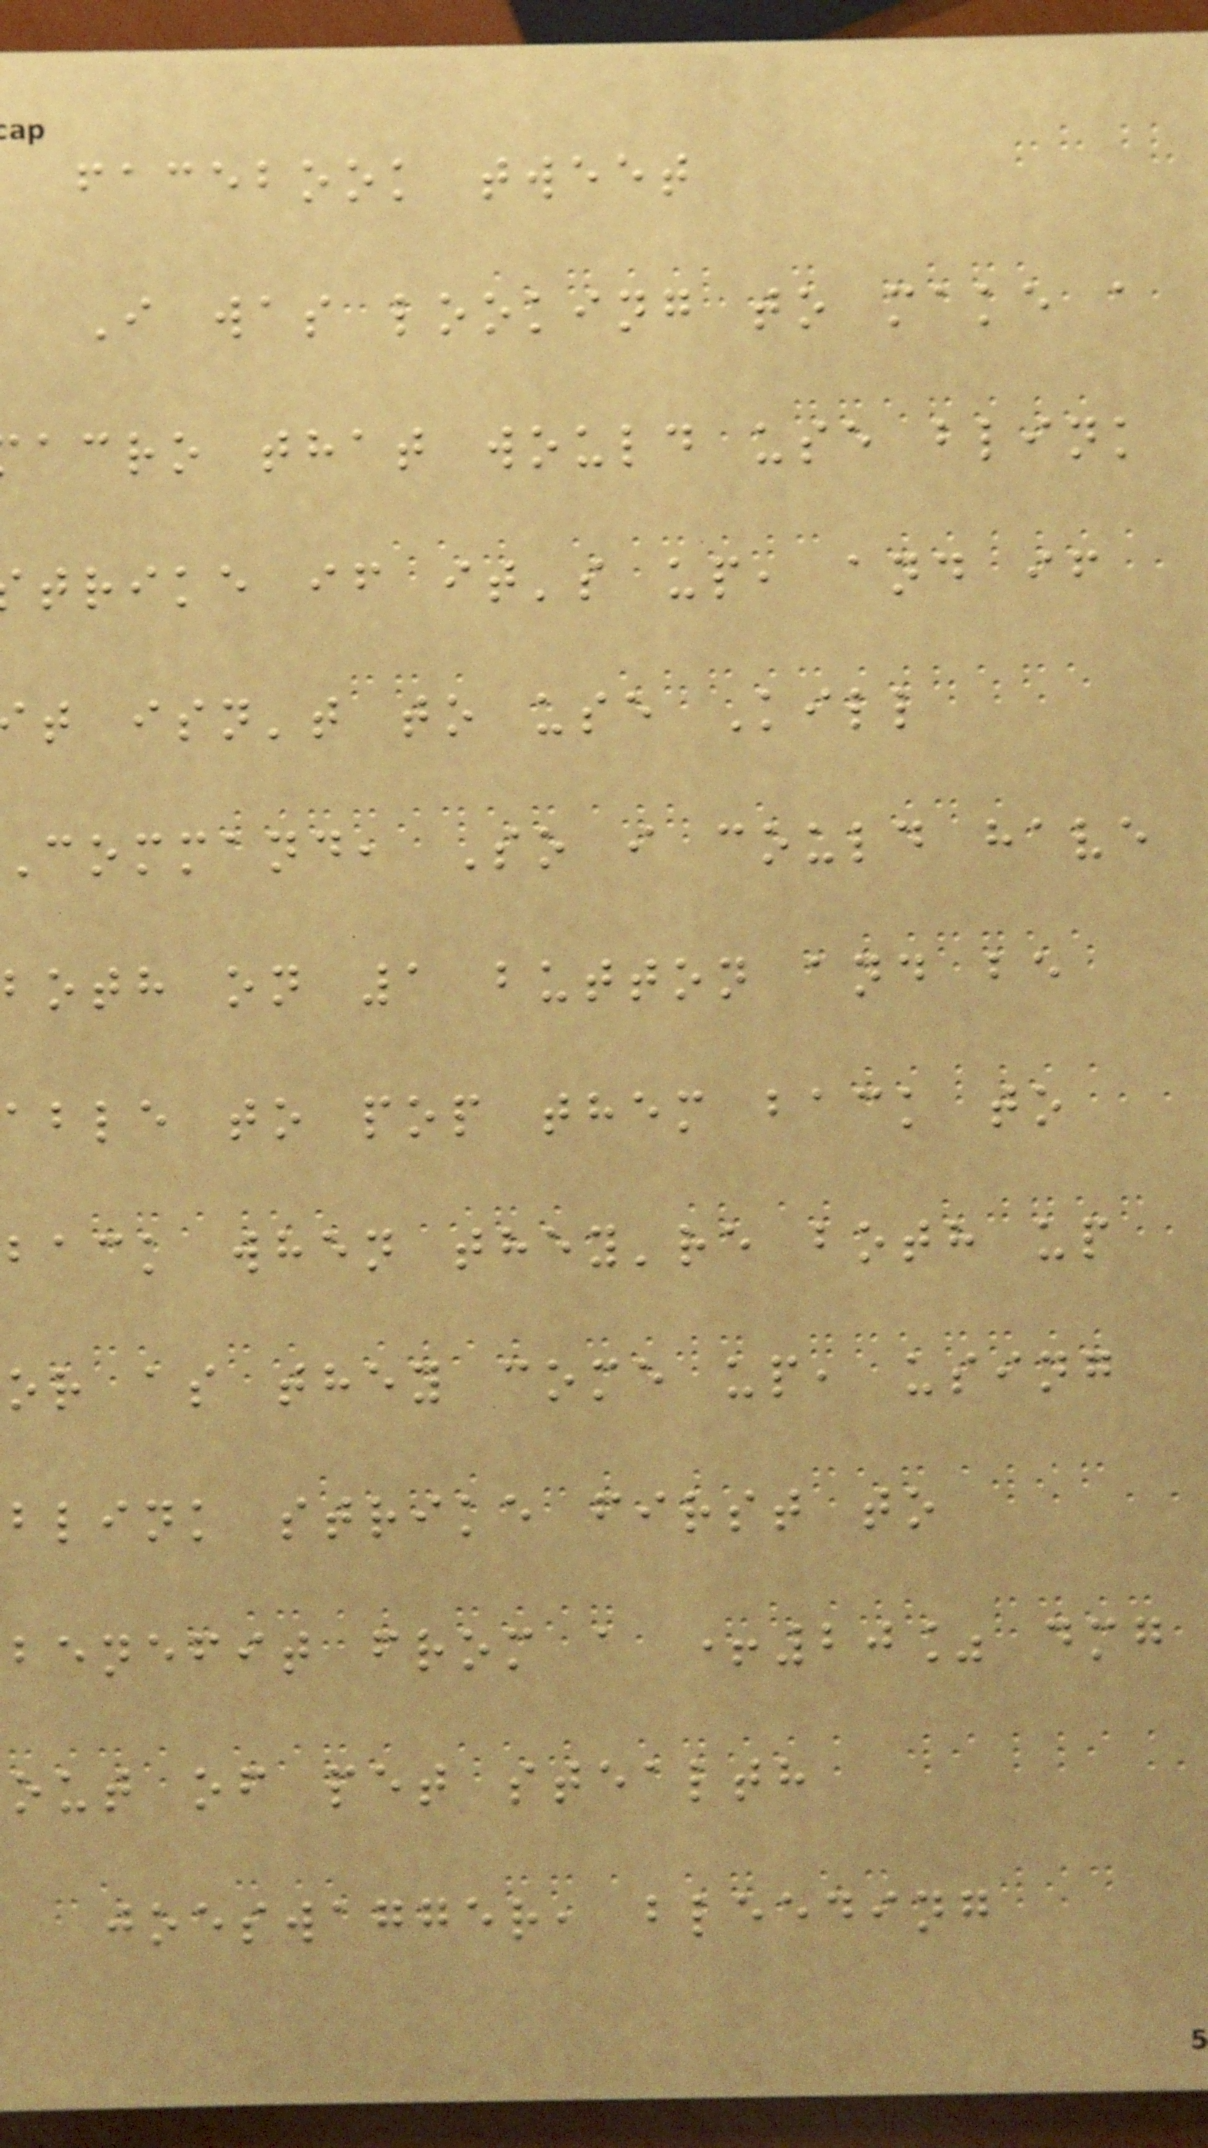facebook tweet
I was looking to make a
acro that would use blink
trike if it's up, and if
t isn't to use Kill
command, So i could have
both on 1 button and be
able to pop them back to
back when they're both up
or as they come up, using
blink strike first to
benefit from a +20% dmg
out of pet stealth
joeswagger, bleeding
